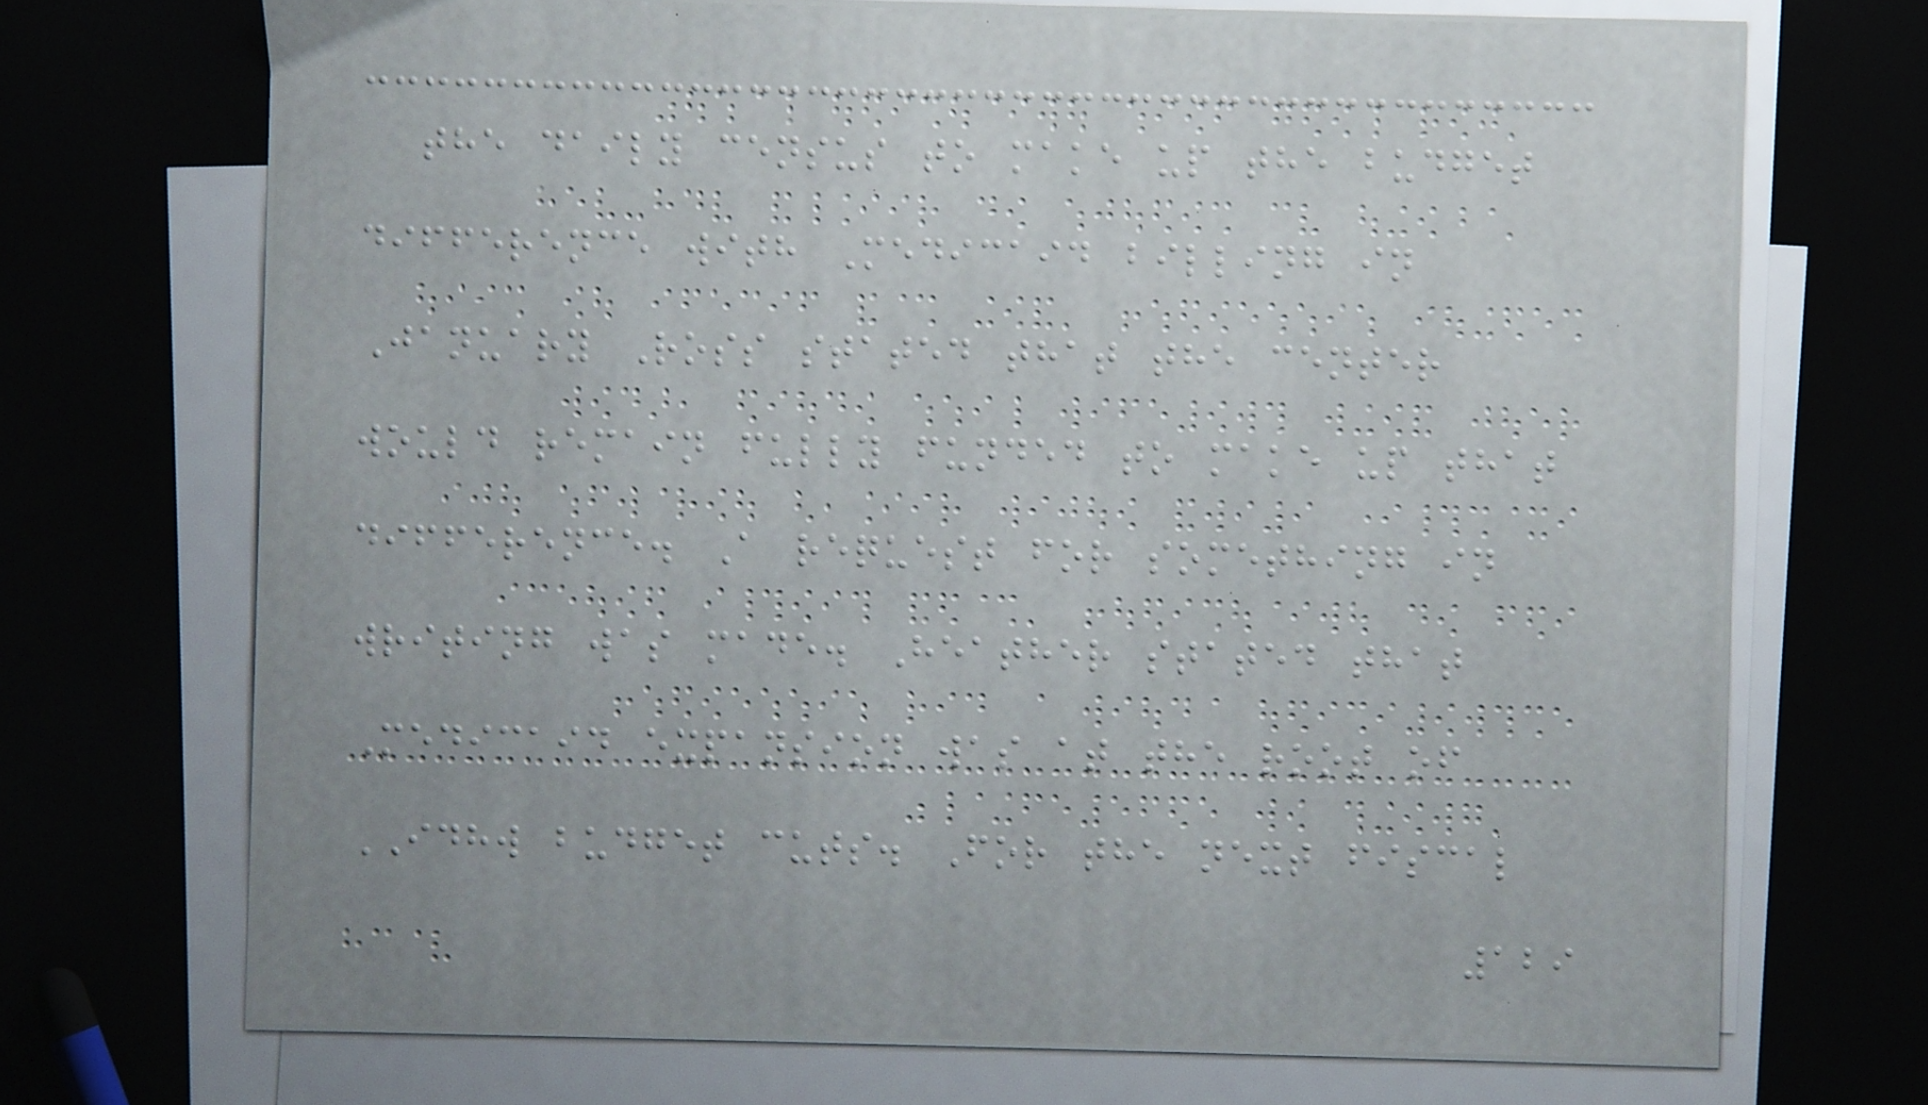the daily census to make up the budget
difference with Medicaid billing in
January Ross stated that the center
would remain fully funded to make up that
difference. A request for something in
writing was made. Heather stated that
Medicaid expansion was at the root of
IDHW budget cuts. For the next fiscal
129
